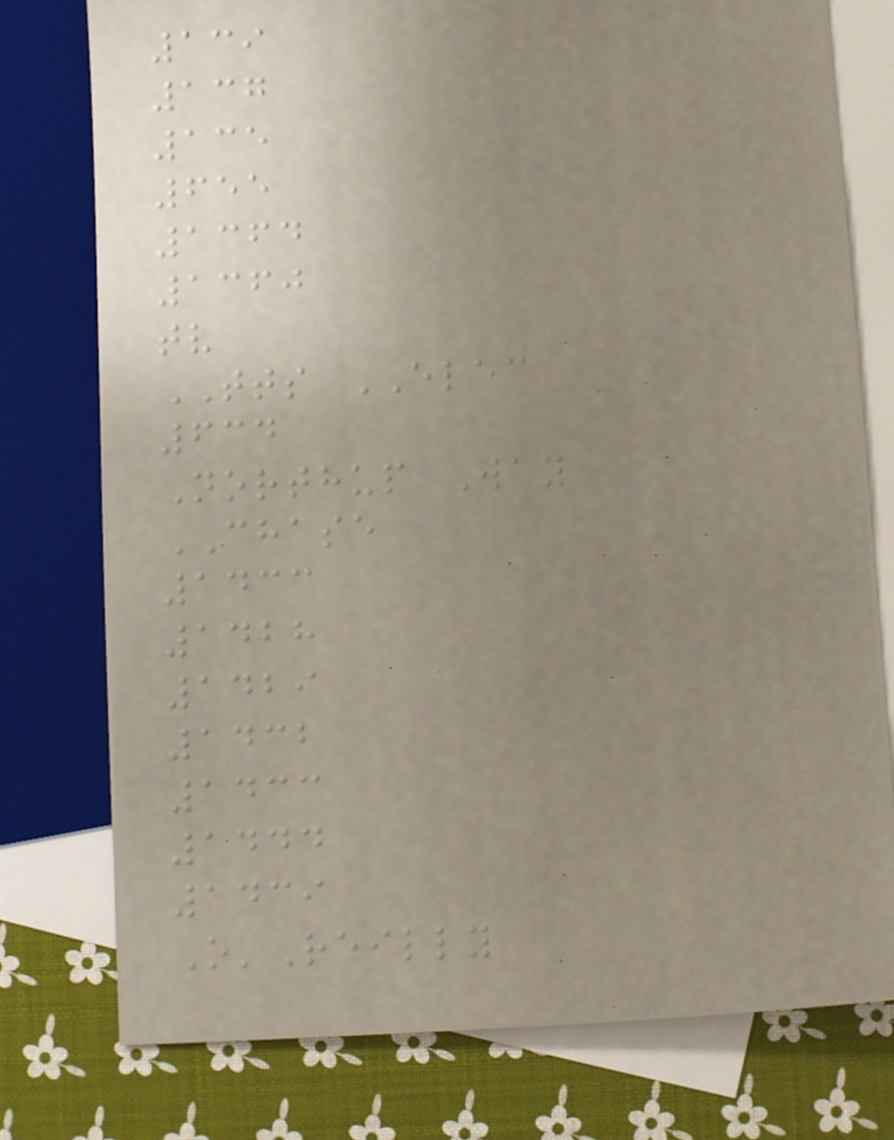139
137
135
655
1364
1360
tv
TTS ELEC
634
Northup Way
CHASE
1433
1428
1429
1432
1433
1444
1439
O'Reilly
